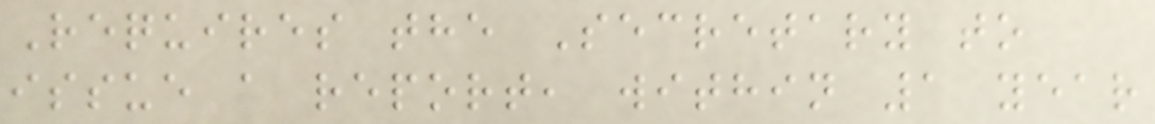Requires the Secretary to
issue a report, within 1 year
